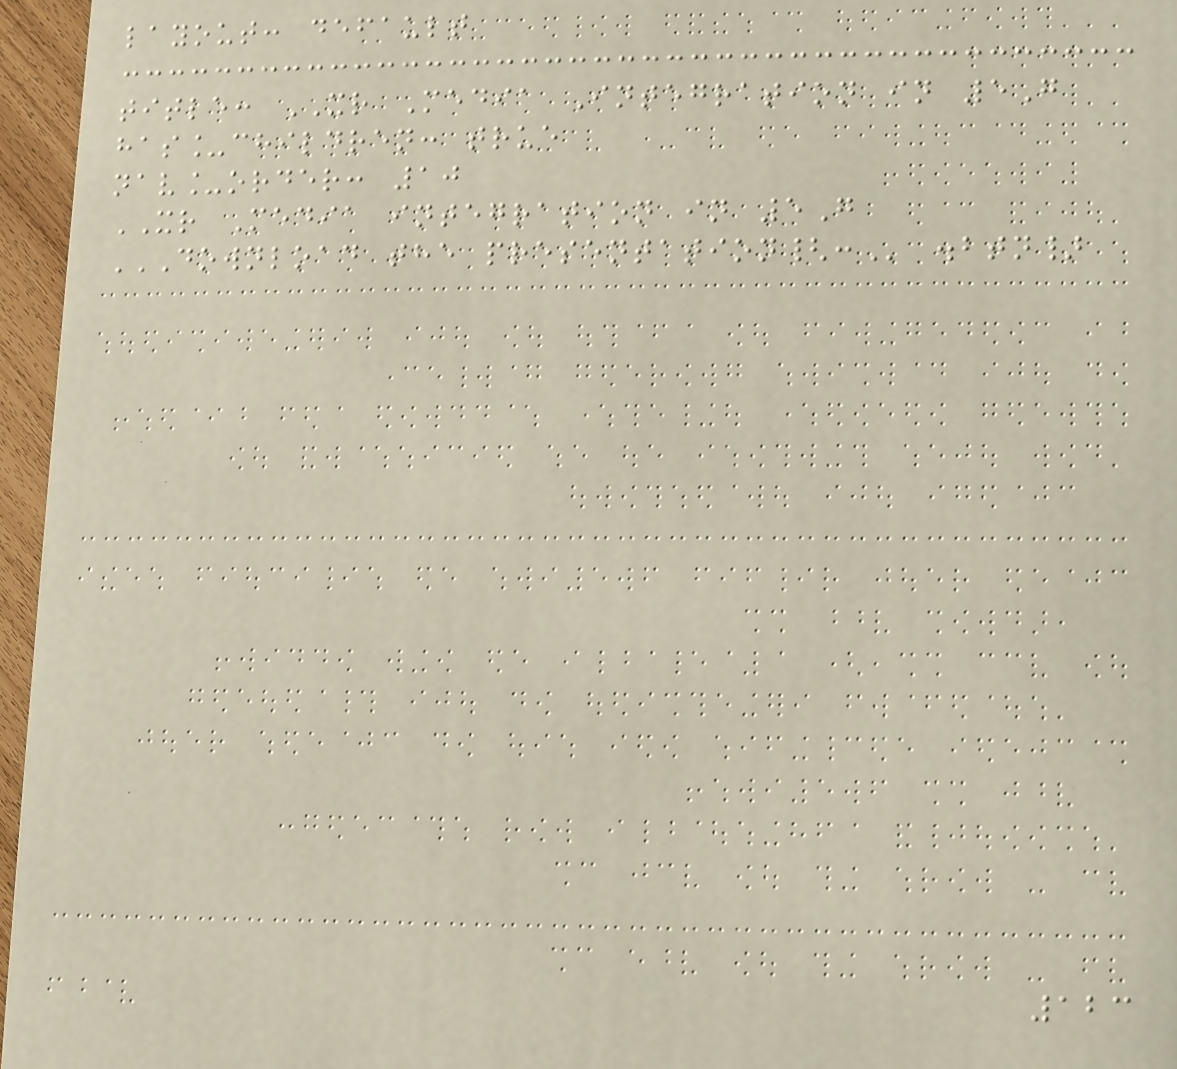layout: default
title: XR Media Integration in 5G
has_children: true
nav_order: 10
XR Media integration in 5G
DOWNLOAD THE PRESENTATION{: .btn}
123
